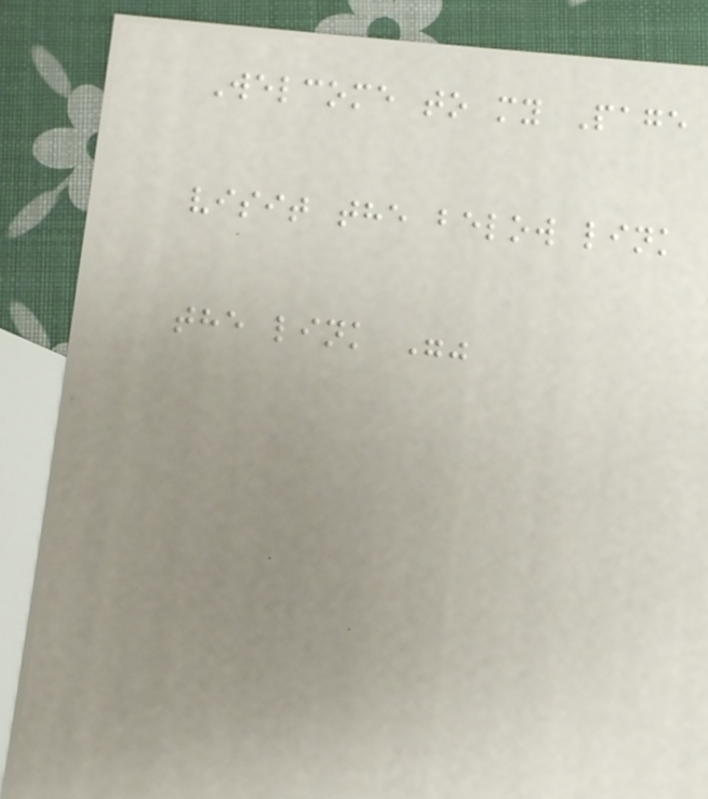Welcome to my Page
visit the below link
the link ""
